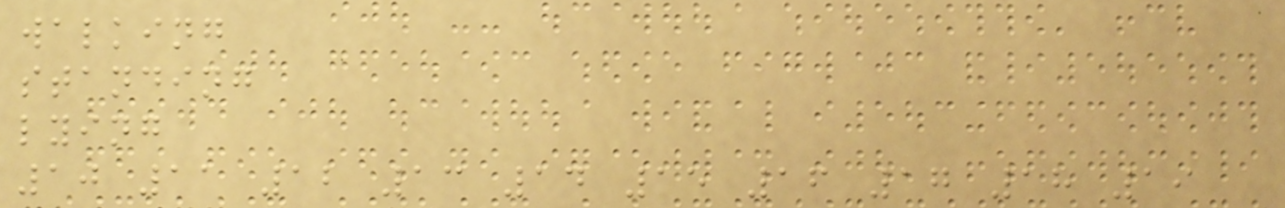walking
standing
lying
10 11 12 13 14 15 16 17 18 19
